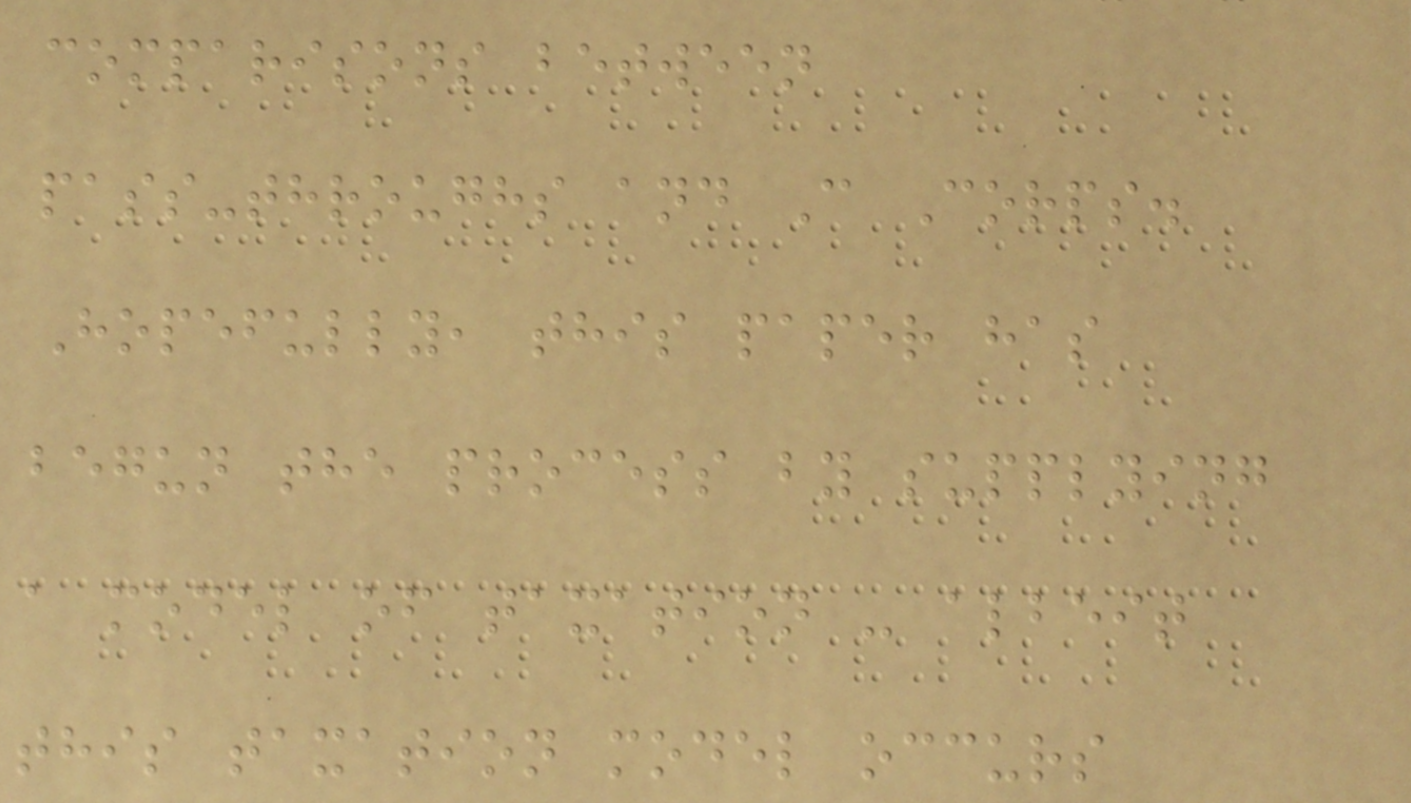comparisons between
pass-throughs and C Corps.
Hopefully, this paper has
begun the process by supplying
a model of taxation - albeit
this taxation model occurs
